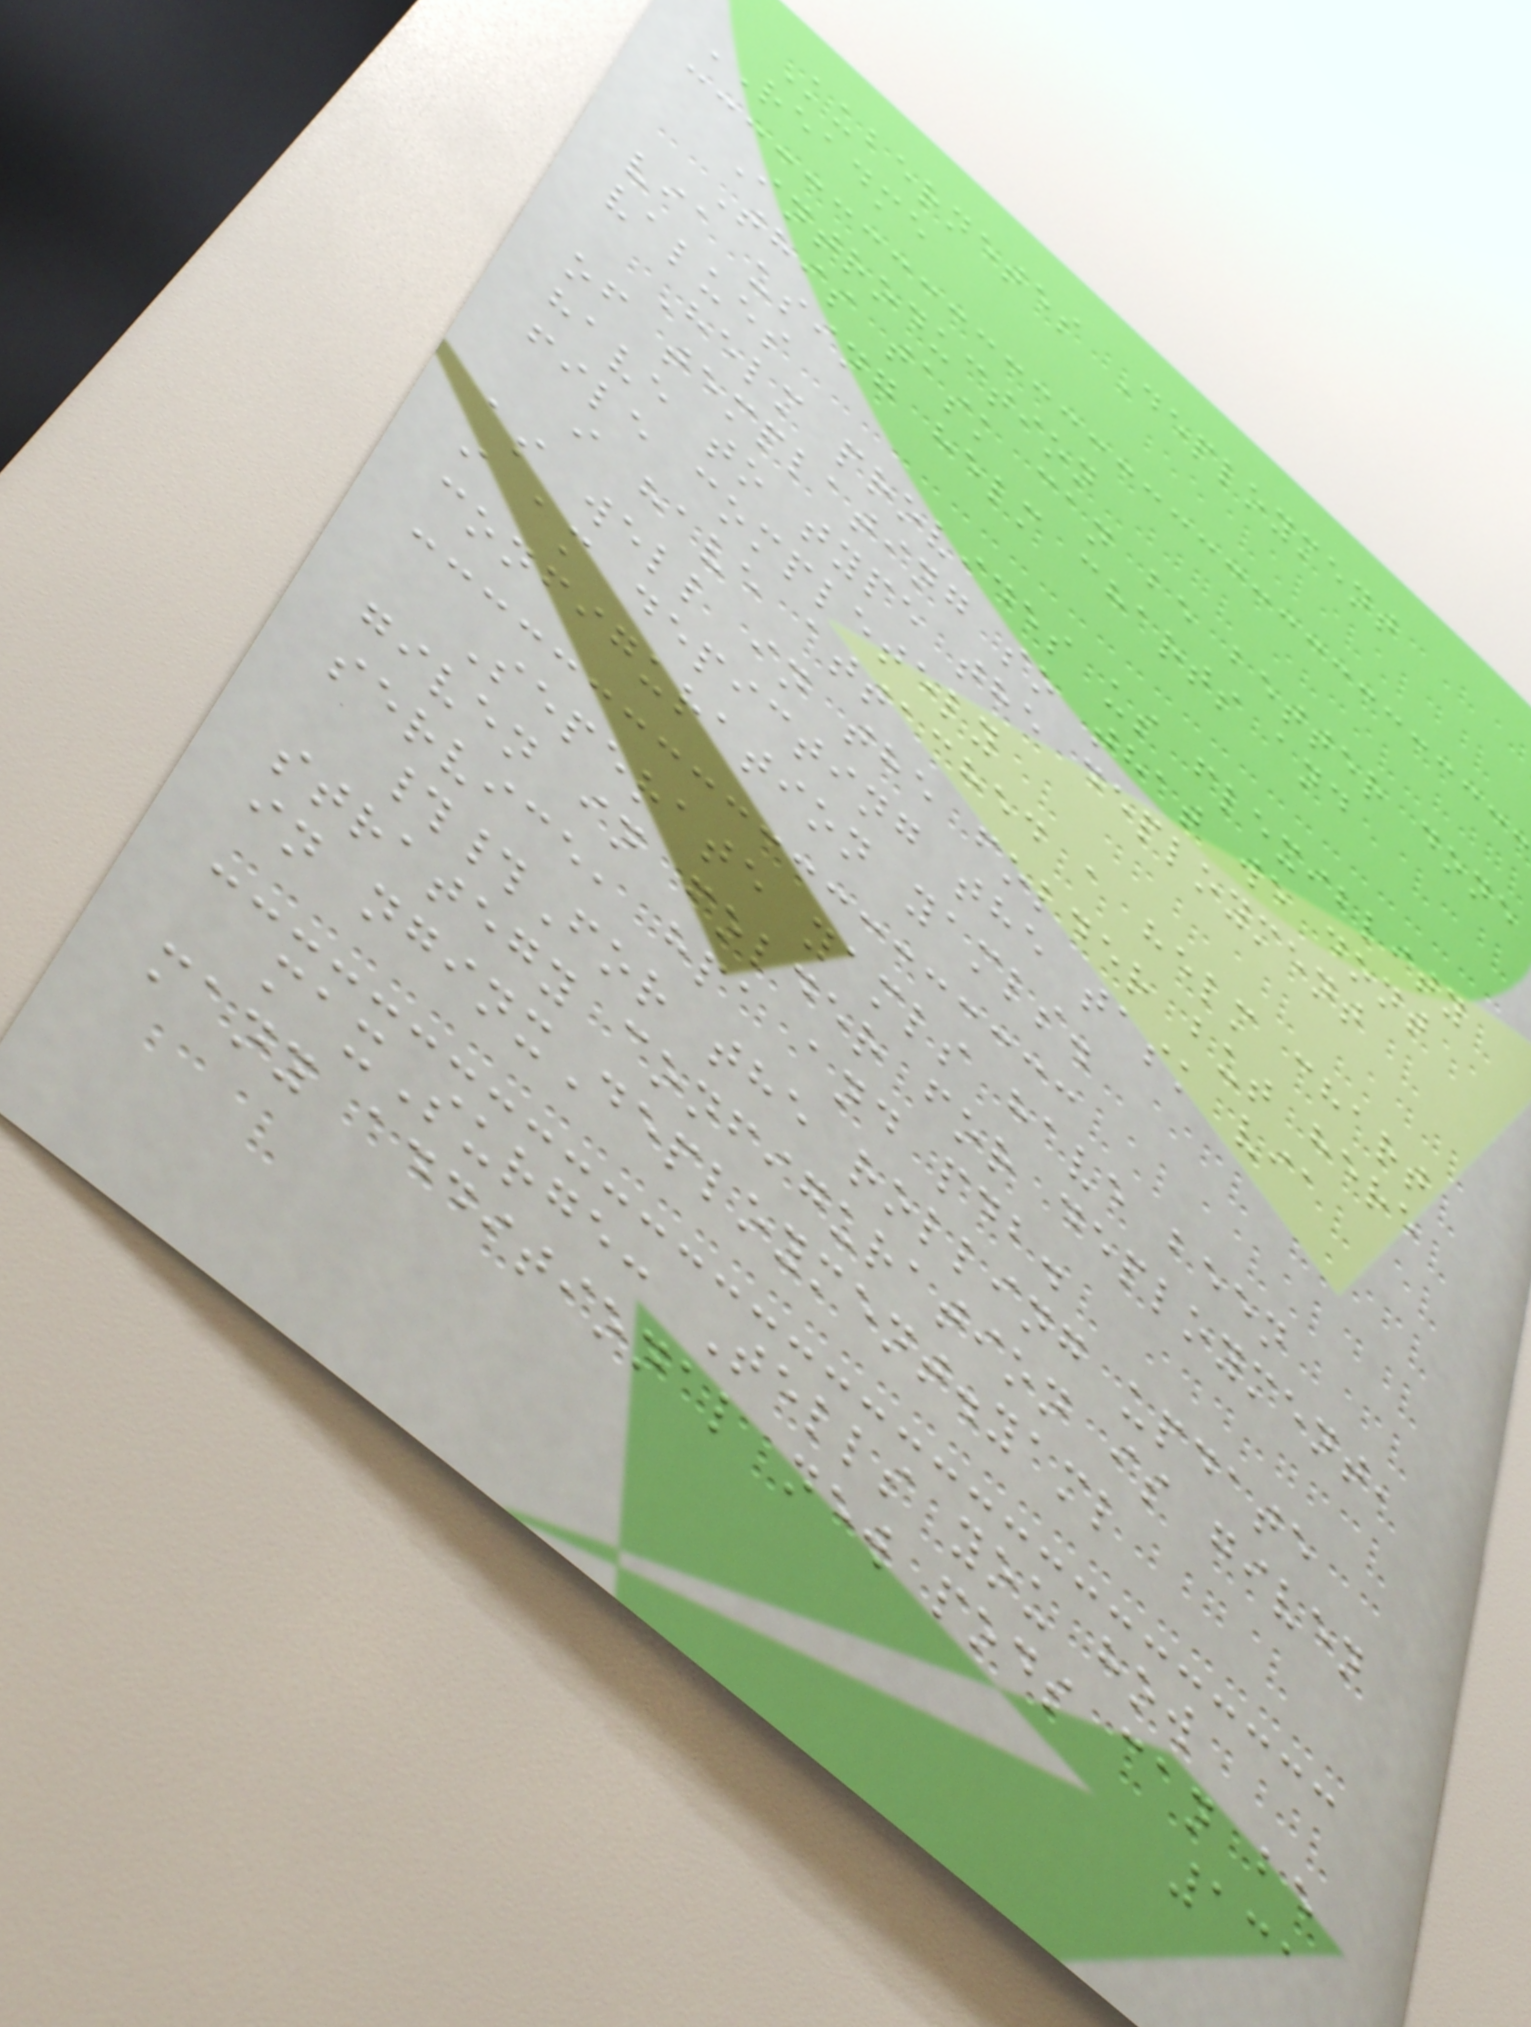Kubernetes Deployment
README
Introduction
This task can be better done
via using helm charts and
values
Helm provides us flexiblity
of templating so that we dont
have to type the deployment
file completely
i have attached a helm chart
as well in the folder but here
i am depicting the task via
configuration yamls.
Seperate yamls have been
given in folder for deployment,
service, hpa and pdb.
##For the rolling update
strategy configuration is given
in nginxDeployment.yaml
maxSurge: Tells you how
many additional new pods can be
131
